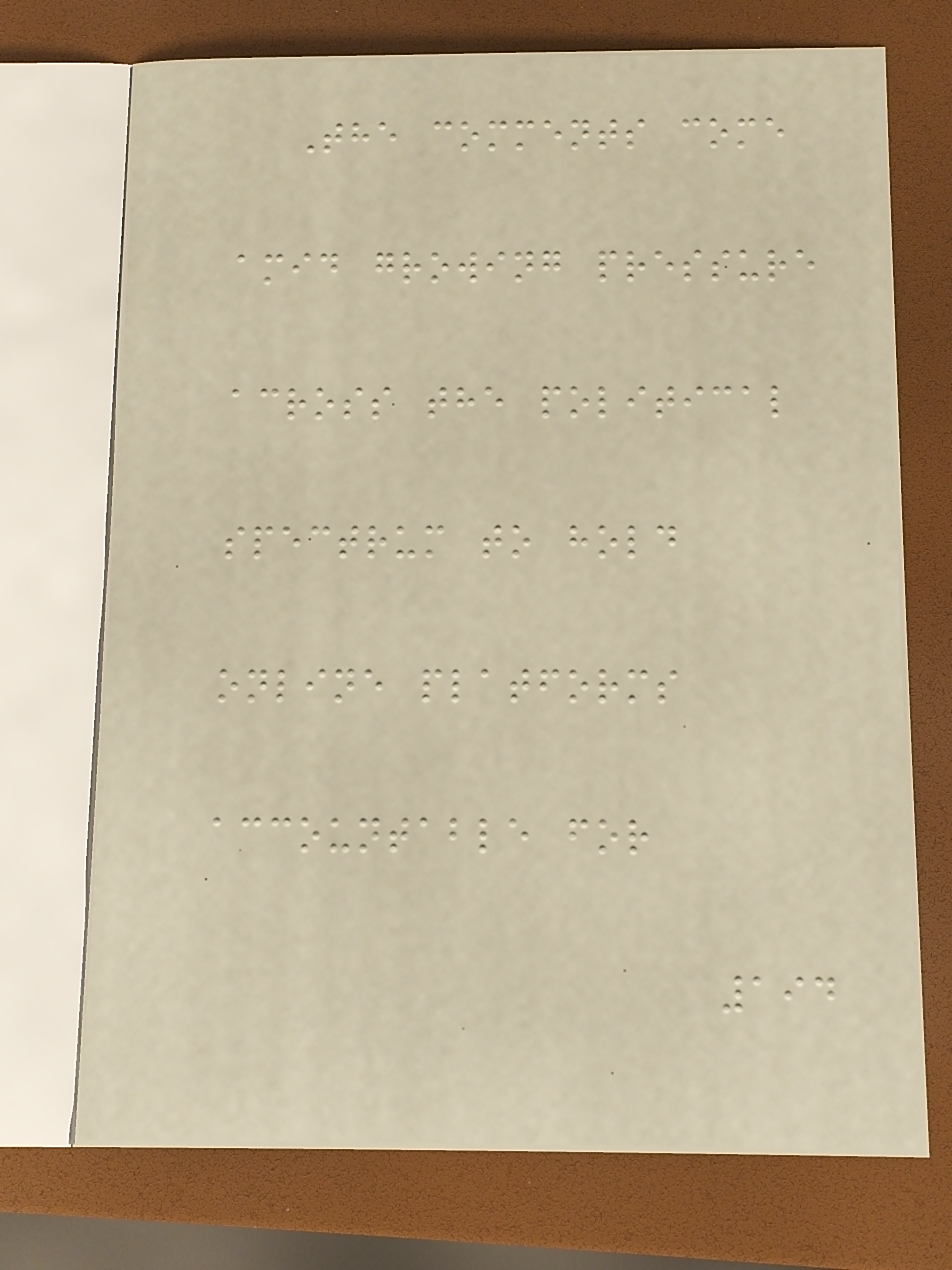The comments come
amid growing pressure
across the political
spectrum to hold
online platforms
accountable for
194
